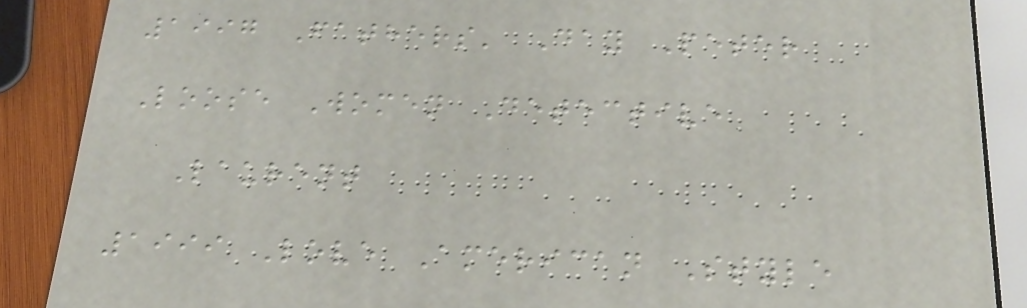1997 Fathers' Day Peter
Loose Women Detective
Laurent
1999 Love American Style
